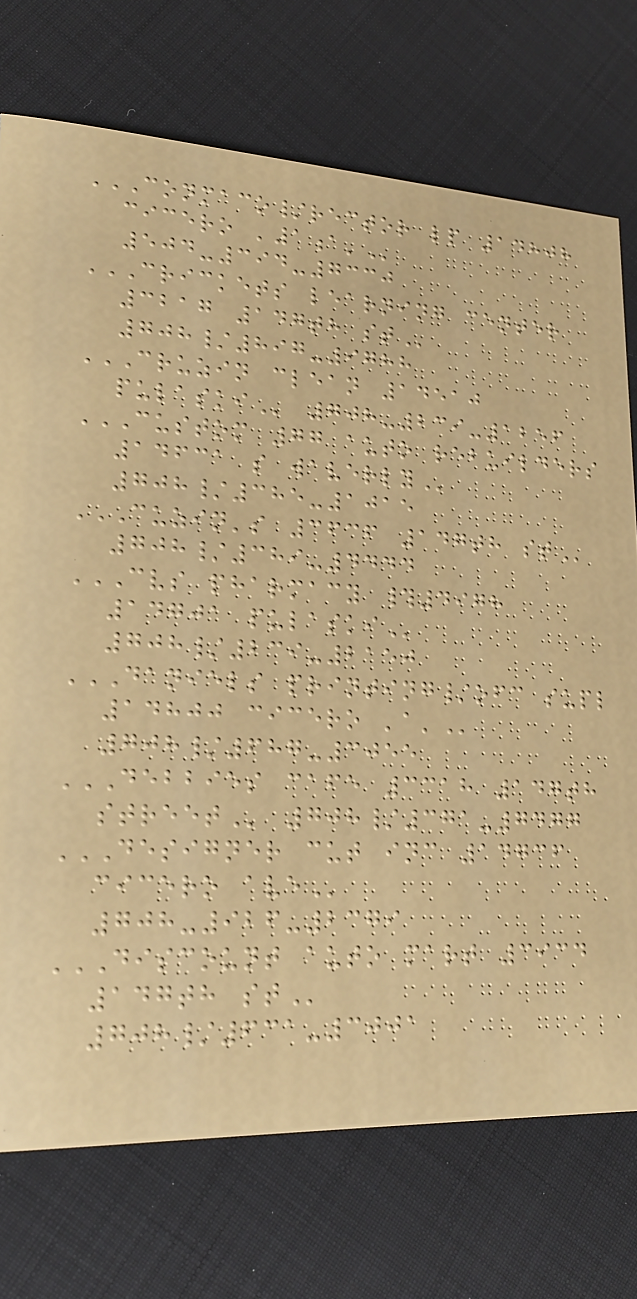CONMACO/RECTOR LP 14808
CICERO '1A'
504-394-7330
CRICKETS LEARNING CENTER
3217 147TH ST
708/897-9788
CRUZIN CLEAN 14510
PULASKI 708-239-1256
CUSTOM 77 AUTO REBUILDERS
14631 S WAVERLY
708/385-1015
CUZIN'S 3636 147TH ST
708/389-4444
CVS PHARMACY #4978
14701 PULASKI
708/239-2150
DANIELS PRINTING/OFC SUPL
14800 CICERO 'A'
708/687-3055
DEBBIES CAFE 3318 147TH
STREET 708/371-7477
DESIGNER CUT INC 14736
CICERO AVE
708-926-2379
DISCOUNT AUTO MART 3934
147TH ST
708/631-3001
